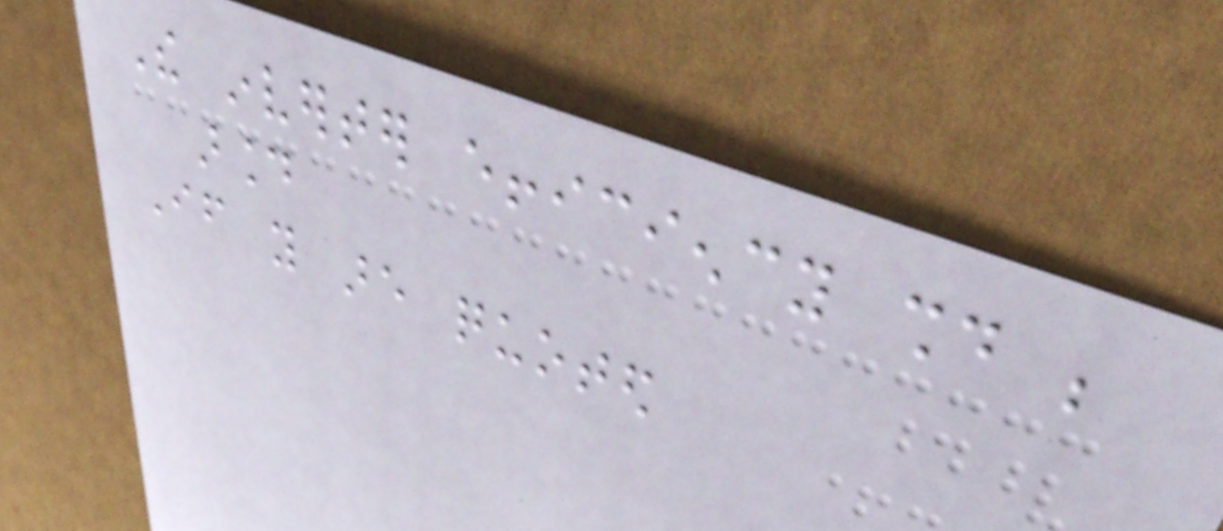The inverter efficiency should be
around
If you are quoted
